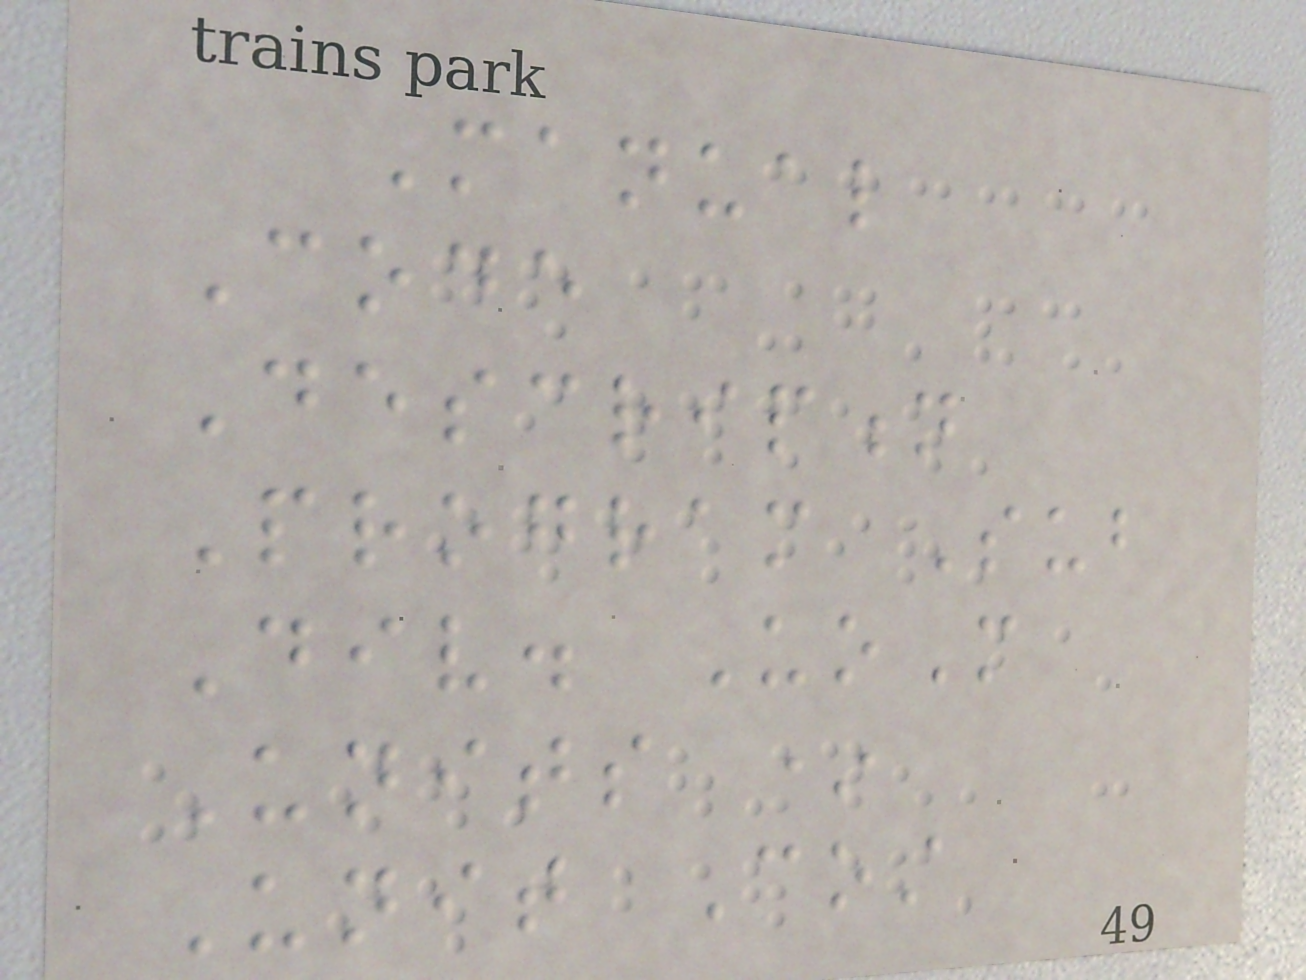Manual
Code
Description
Program Sub
Div. UoM
Units *
Unit Cost
